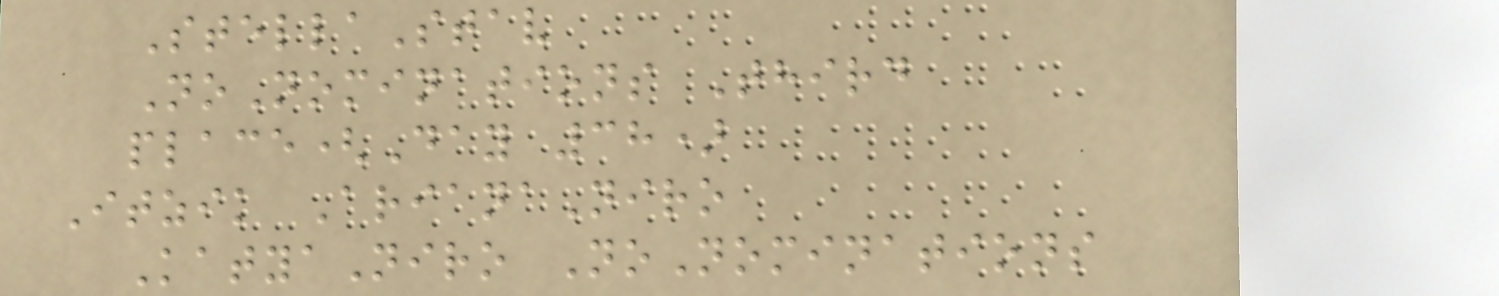StellaStav
NoNominations Third
place(Day 38)
Itzik ArianaNiro
KatyaNiro NoNominations
